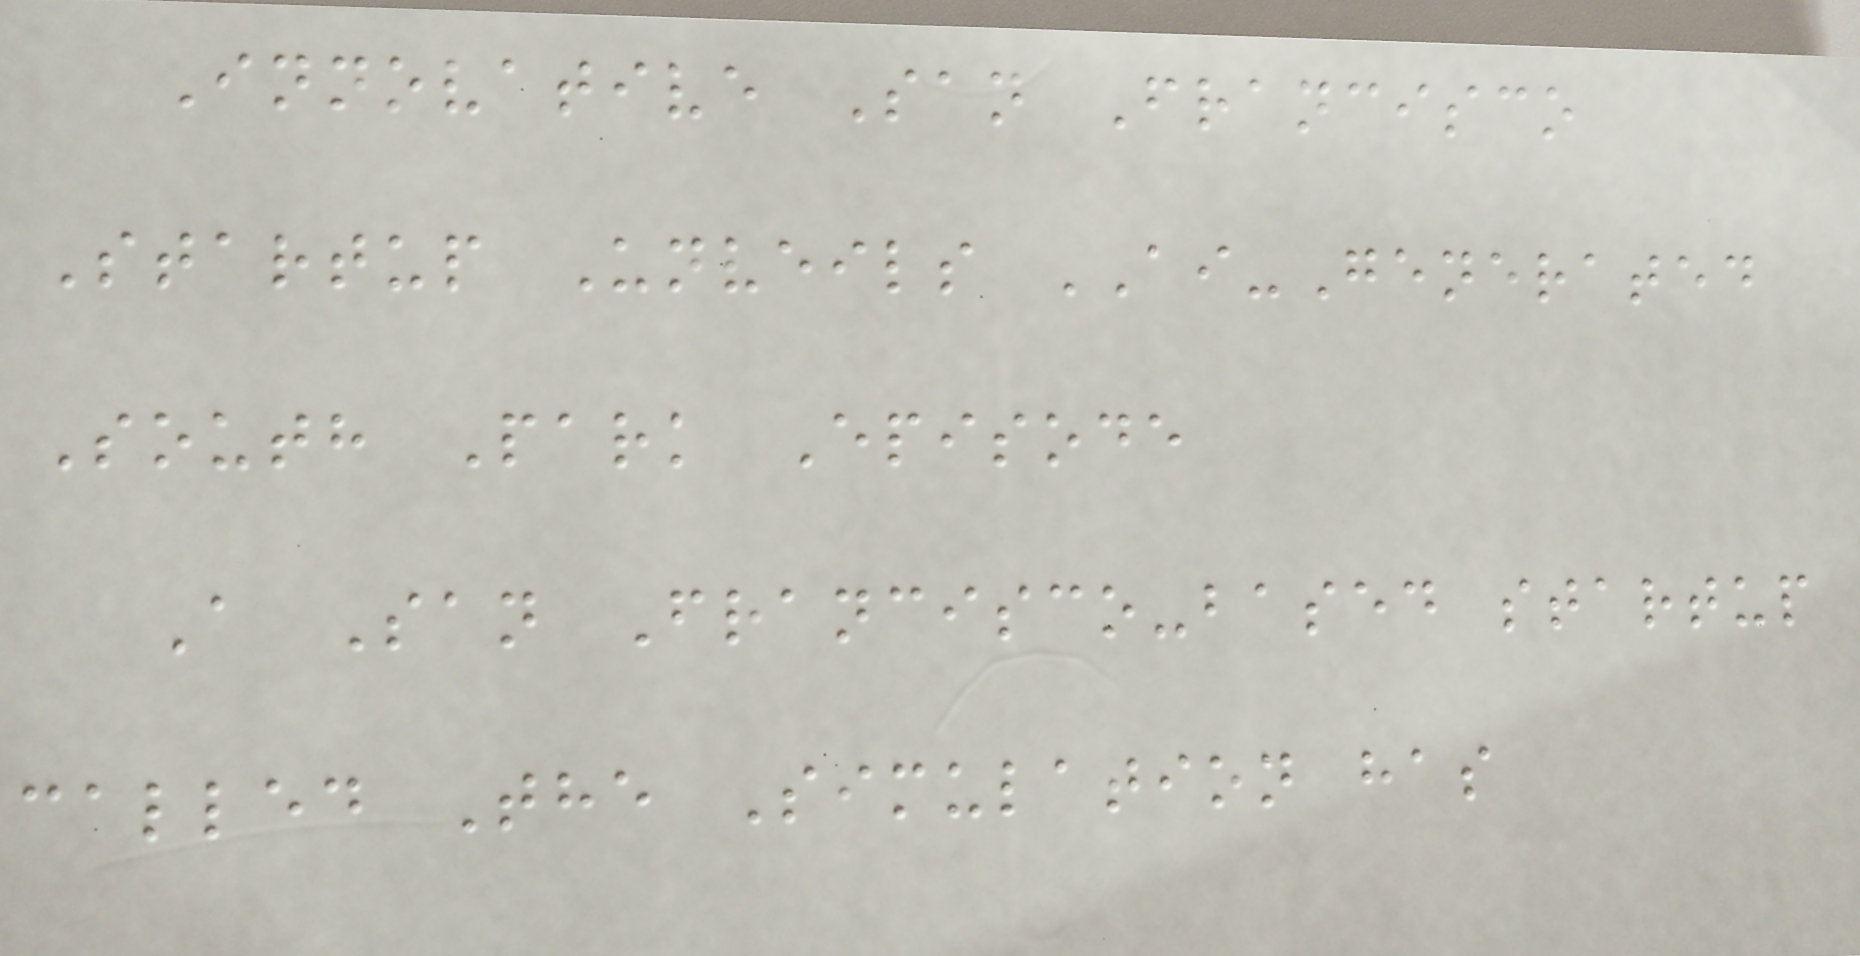Innovative San Francisco
Startup Unveils AI-Generated
South Park Episode
A San Francisco-based startup
called The Simulation has
